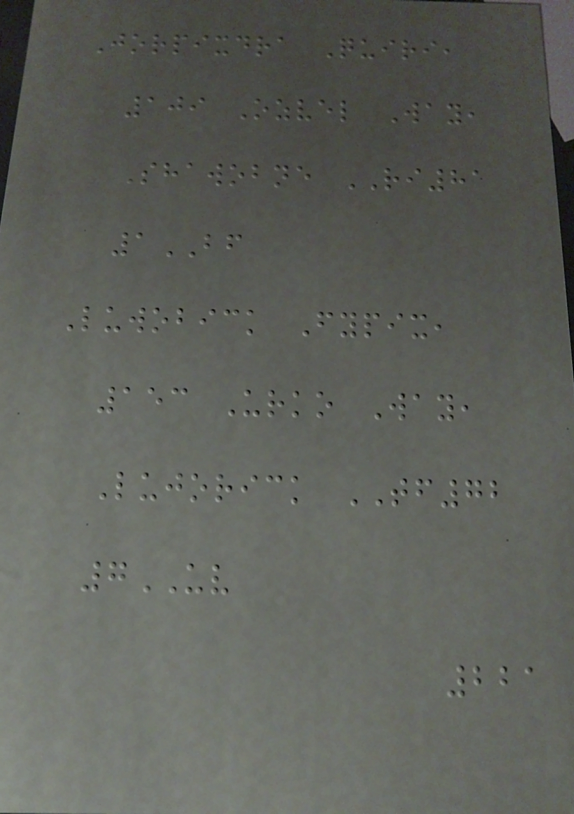Jorpixdra Quiri,
109 Ozvel Way,
Shawobne RI81
1BF
Luwobick Fypix,
153 Urko Way,
Lujorick TF72
7UV
221
